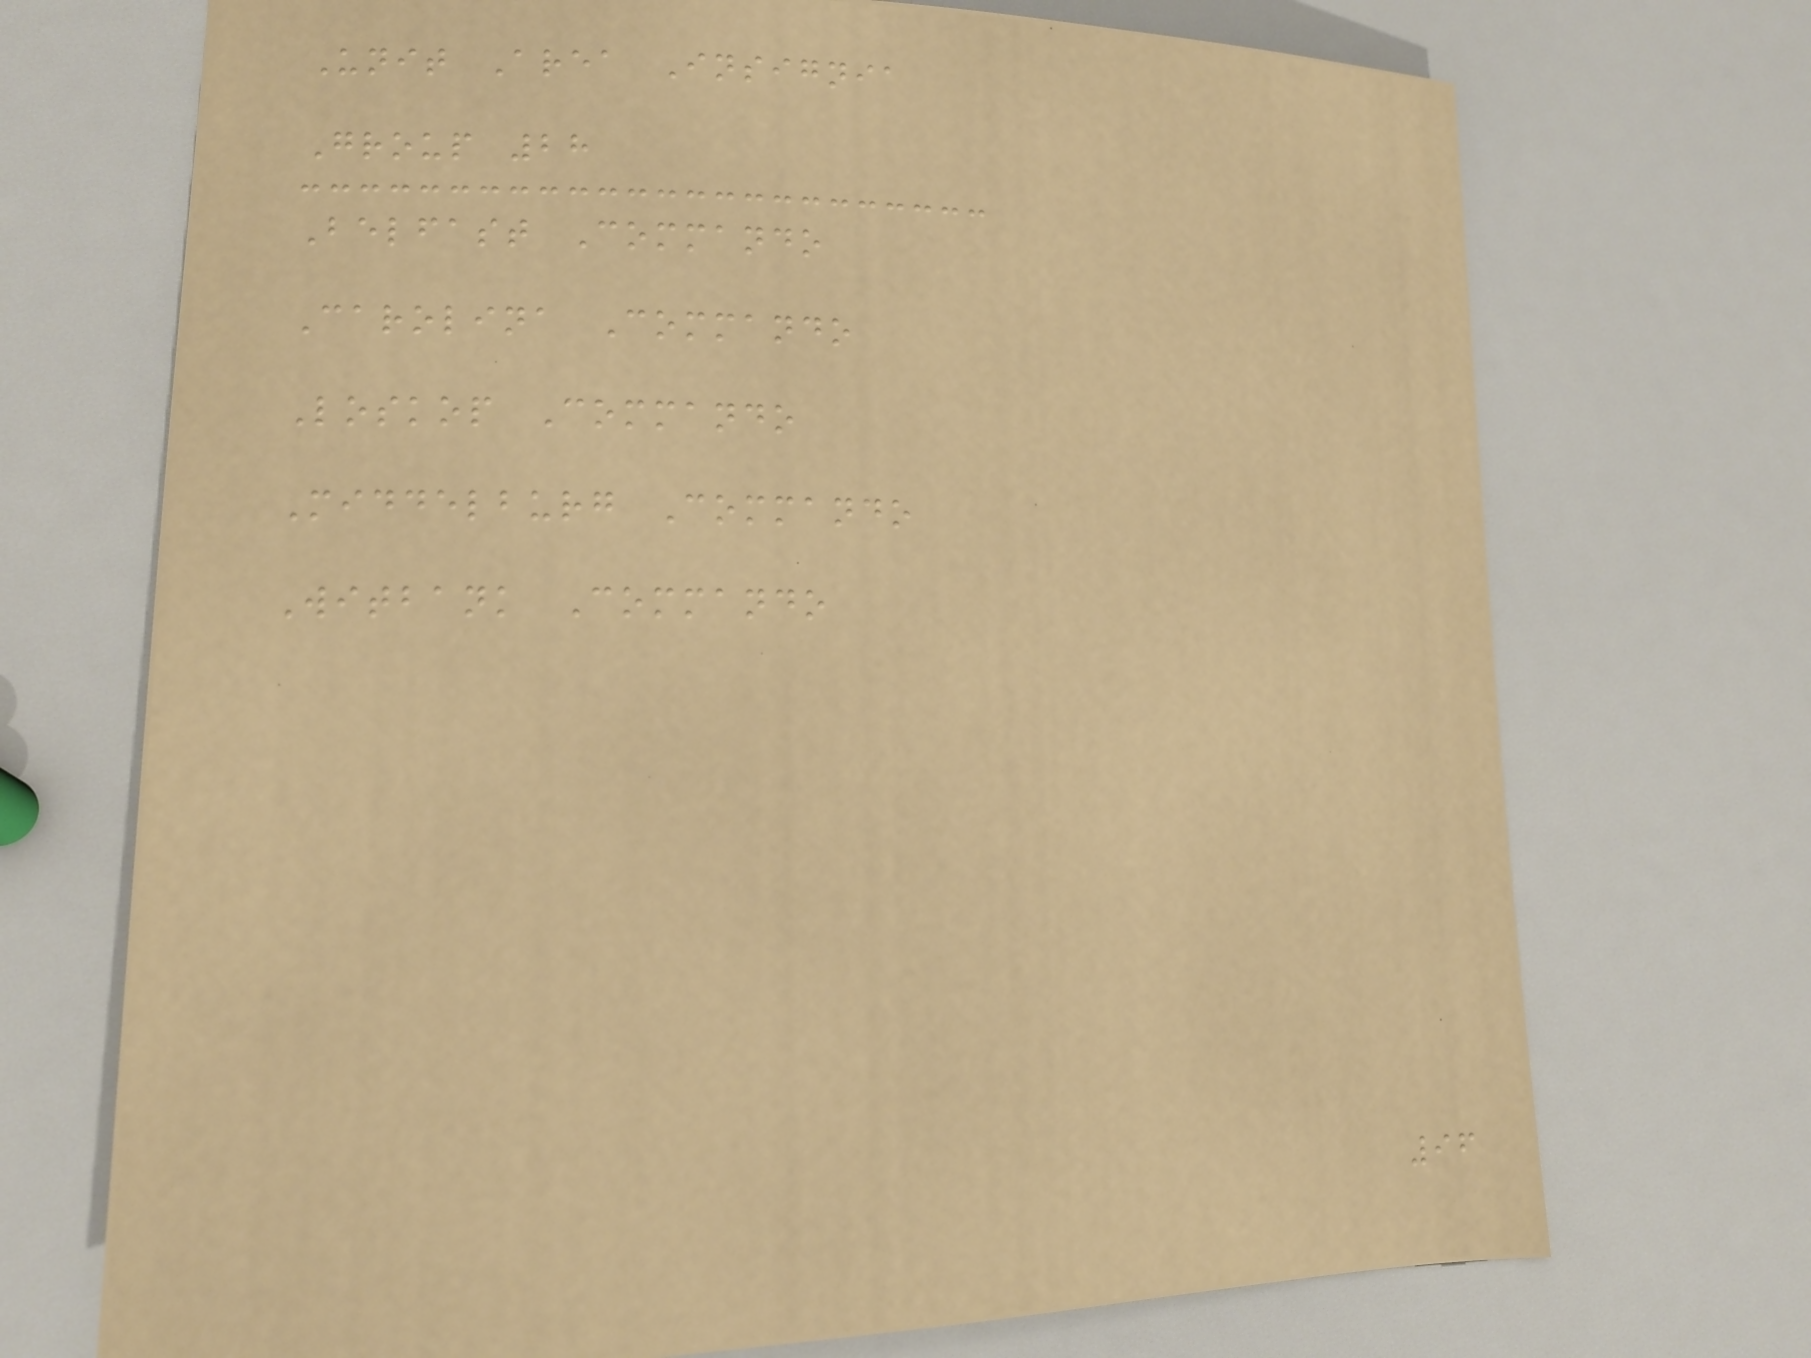Unit Area Insignia
Group 28
Belfast Commando
Carolina Commando
Loskop Commando
Middelburg Commando
Witbank Commando
96
